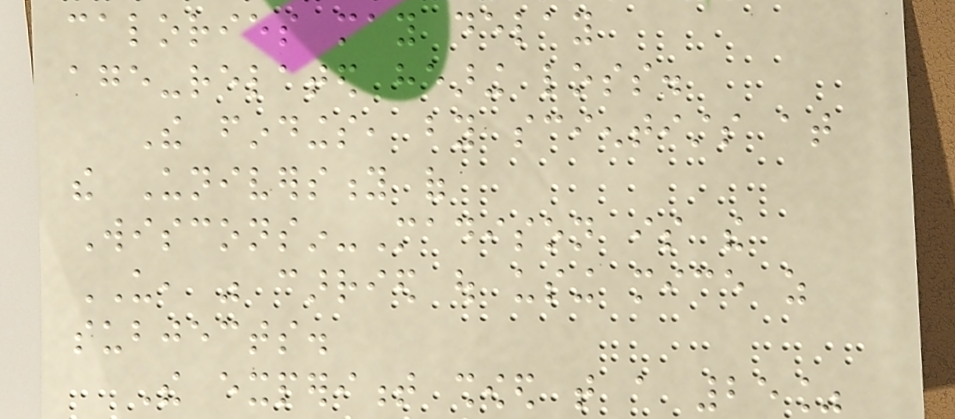calories may delay
age-related hearing loss.
The findings, by scientists at
the University of
Wisconsin-Madison is the
US, was carried out using mice as
subjects.
The experiment showed that a 25%
